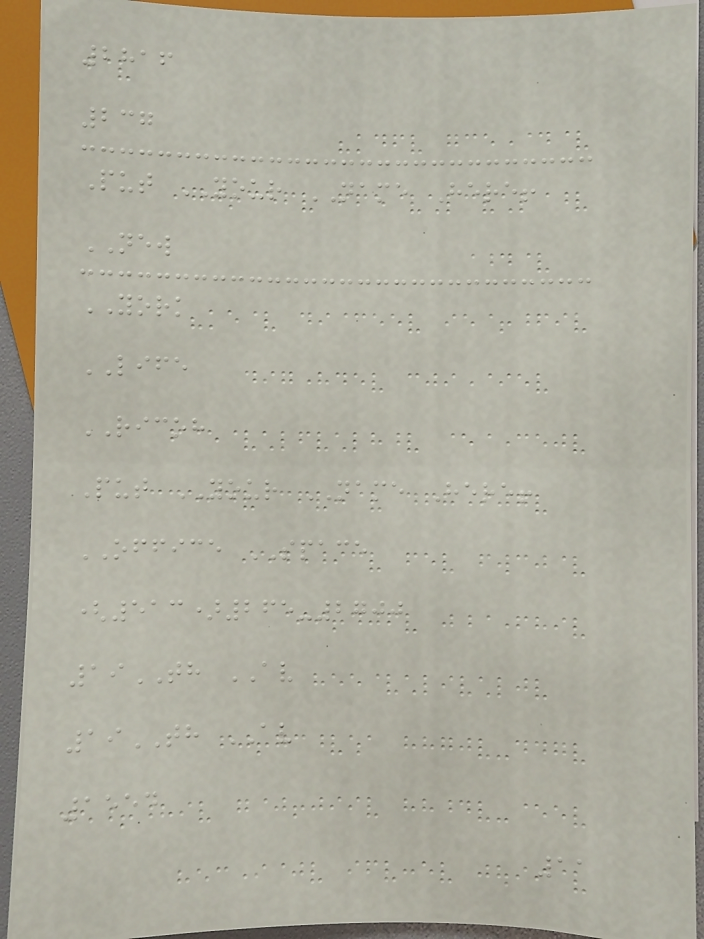2816
237
Put YOUR NAME Here!
NEW
YORK
LIFE
RICOH
Put YOUR NAME Here!
OFFICE SPACE
(513)265-2700
19TH AV
19TH AV
1554
11
